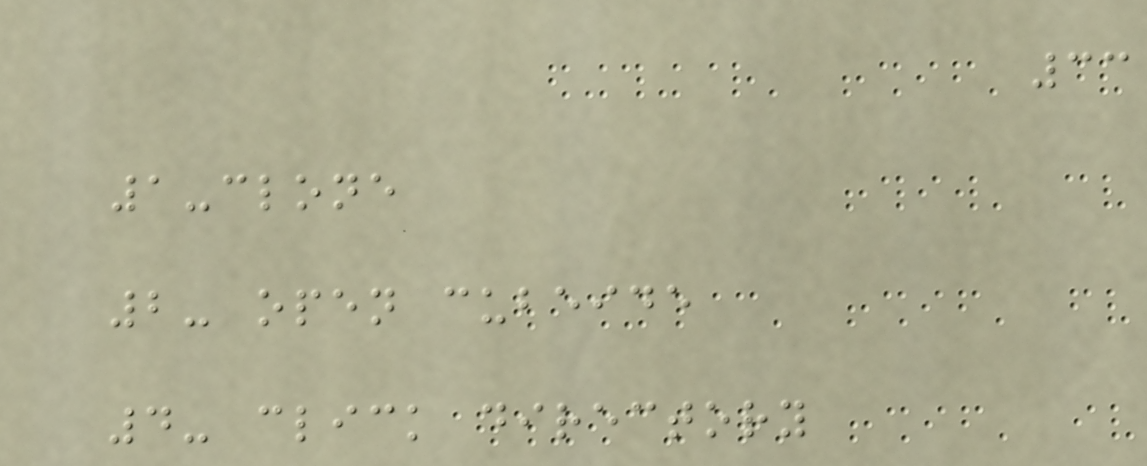33
1-clone
2- open cubeide
4- click directory
